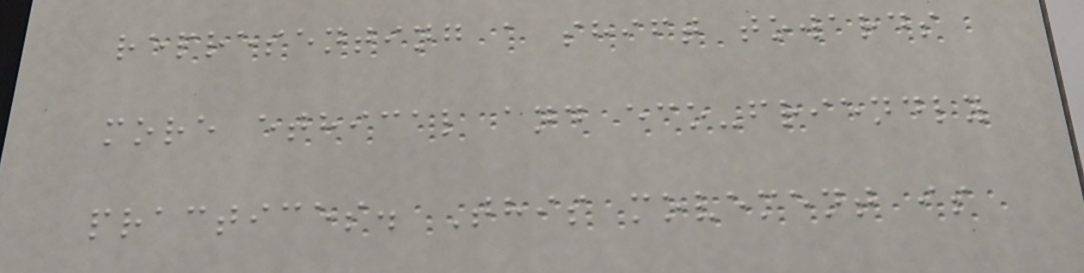representing a shift towards
more ethical and eco-friendly
practices. This movement is
